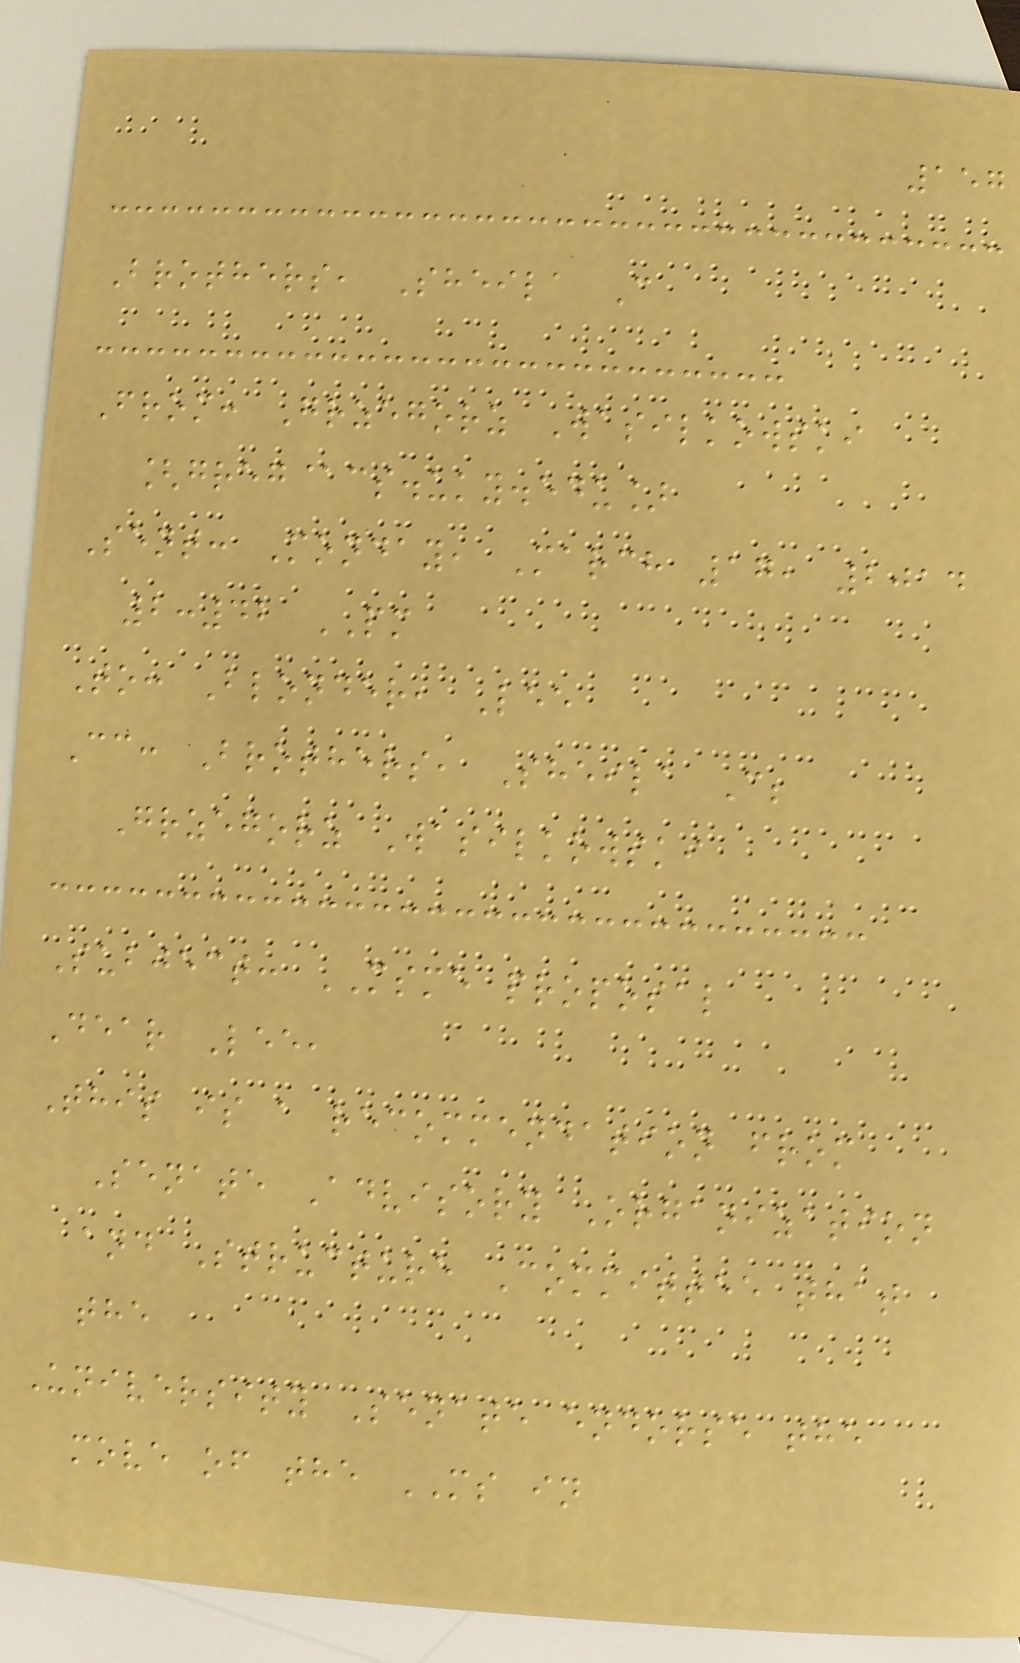157
Brothers, Sheila C
From: Grzegorz Wasilkowski
[greg@cs.uky.edu]
Sent: Monday, March 17, 2014
2:42 PM
To: Blonder, Lee
Cc: Brothers, Sheila C;
Grzegorz Wasilkowski
Subject: MSME proposal
Dear Lee,
This is a recommendation from
Senate Advisory Organization
and Structure Committee that
the
University Senate endorse the
move of the MS in
